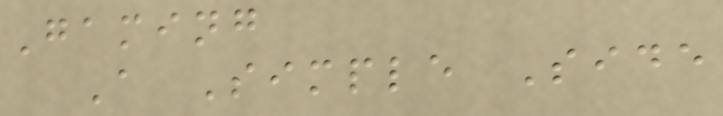Gaming
A Simple Side
